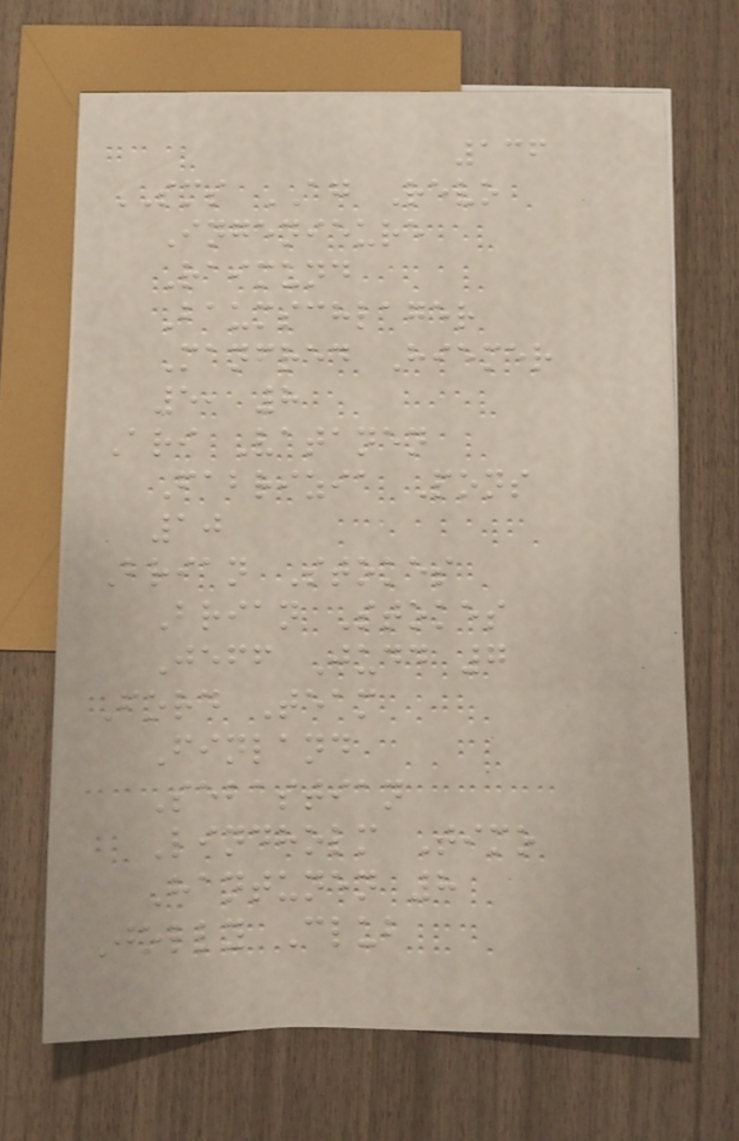136
SMS AG Revo
Ingenieure
Raimund
Baumschlager
Manfred Hiemer
5, 8
Ari Vatanen
Fabrizia Pons
10
Brian Stokes
Brian Stokes
Jeff Judd 7
Ford Team
Finland
Sebastian
Lindholm Timo
Hantunen 8
Jolly Club
